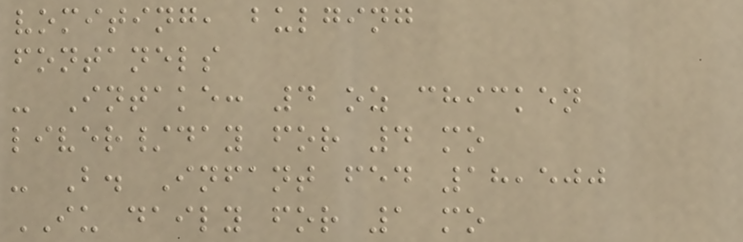vomiting, bulging
fontanels
- Intake: 4 oz chicken
liver/day for 4 mo
- B. Infant fed 18,500
IU daily for 1 mo
